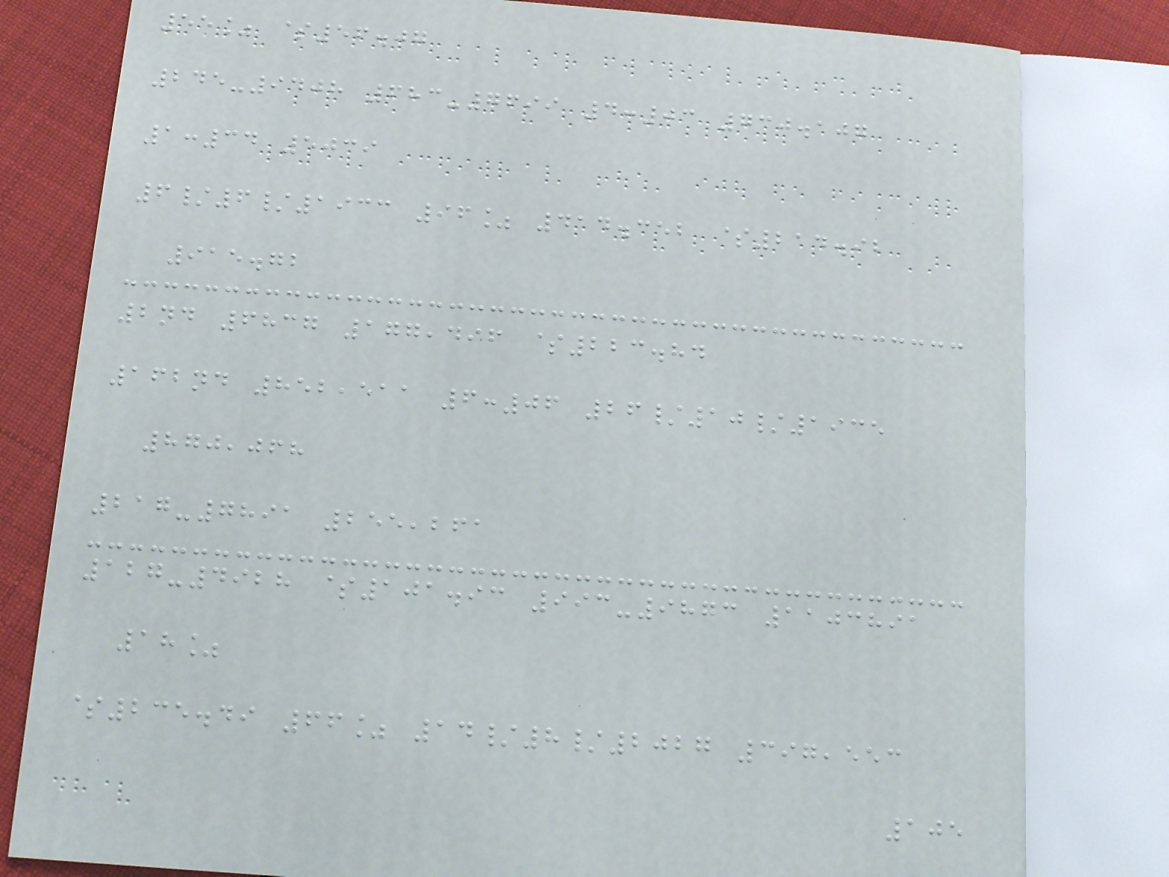55% $56.07
245-9408 683-7699 4:03 730.107
1:34 5039
6/6/1933 96% 414.352 $214.92
915.72
2nd 6837 177,496 $223.84
162nd 852,511 6:06 26/10/1935
870,068
217-7891 255,261
127-4928 $101.93 993-9873 1103891
18%
$235.49 66% 14/8/2027 397,553
105
